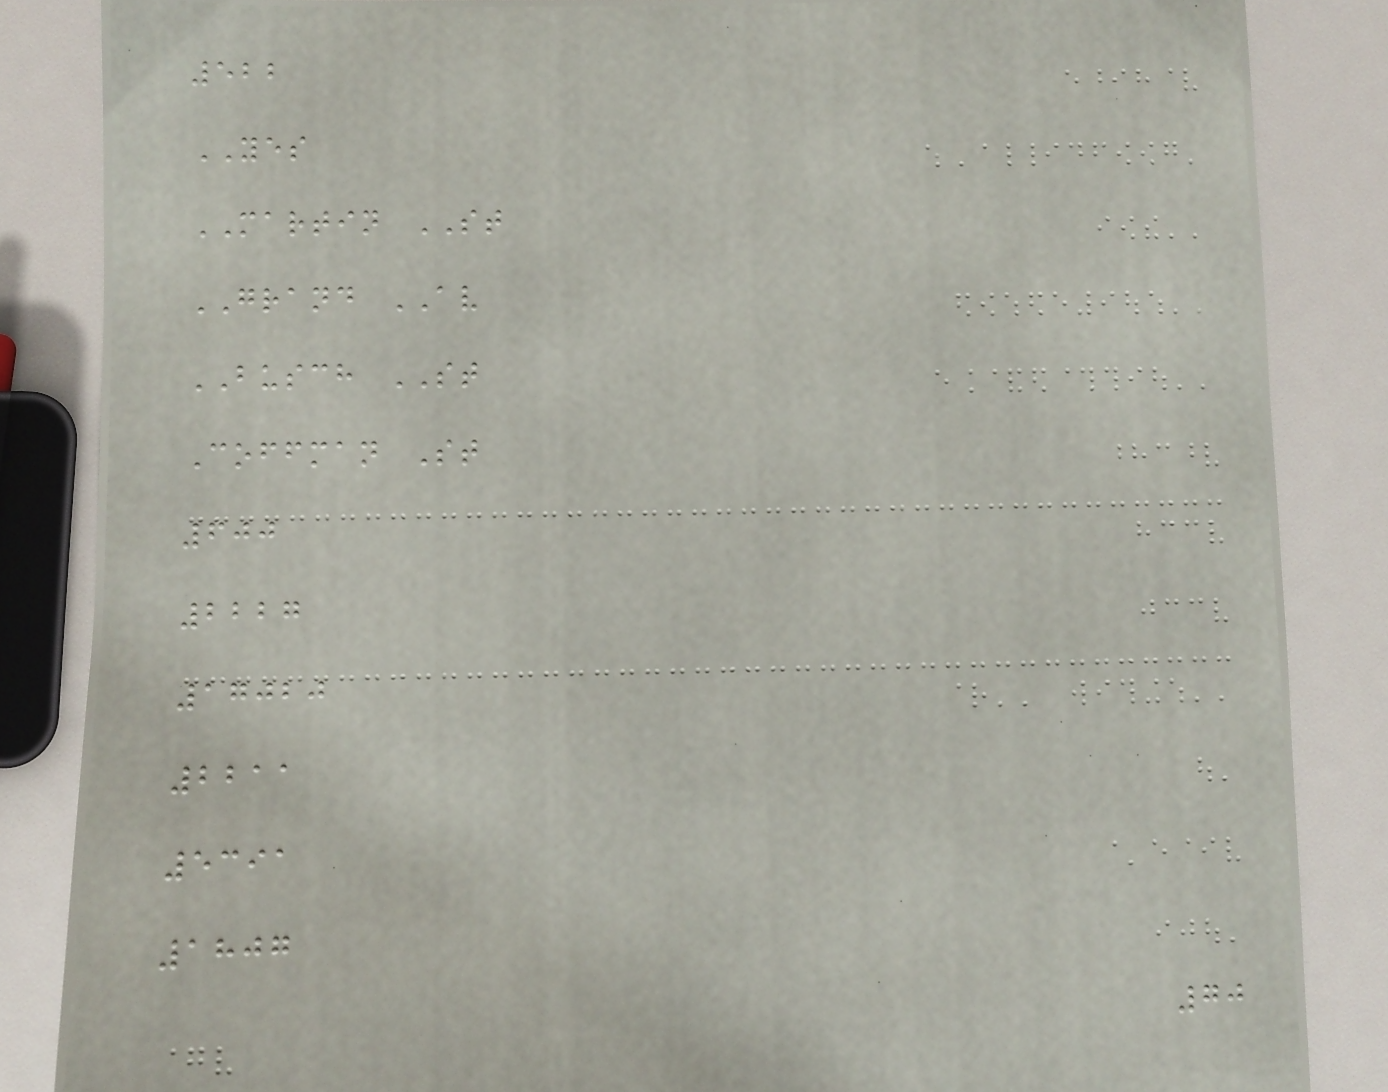522
YES
MARTIN ST
GRAND AV
BUSCH ST
Coffman St
600
2227
17020
2211
5391
1807
70
